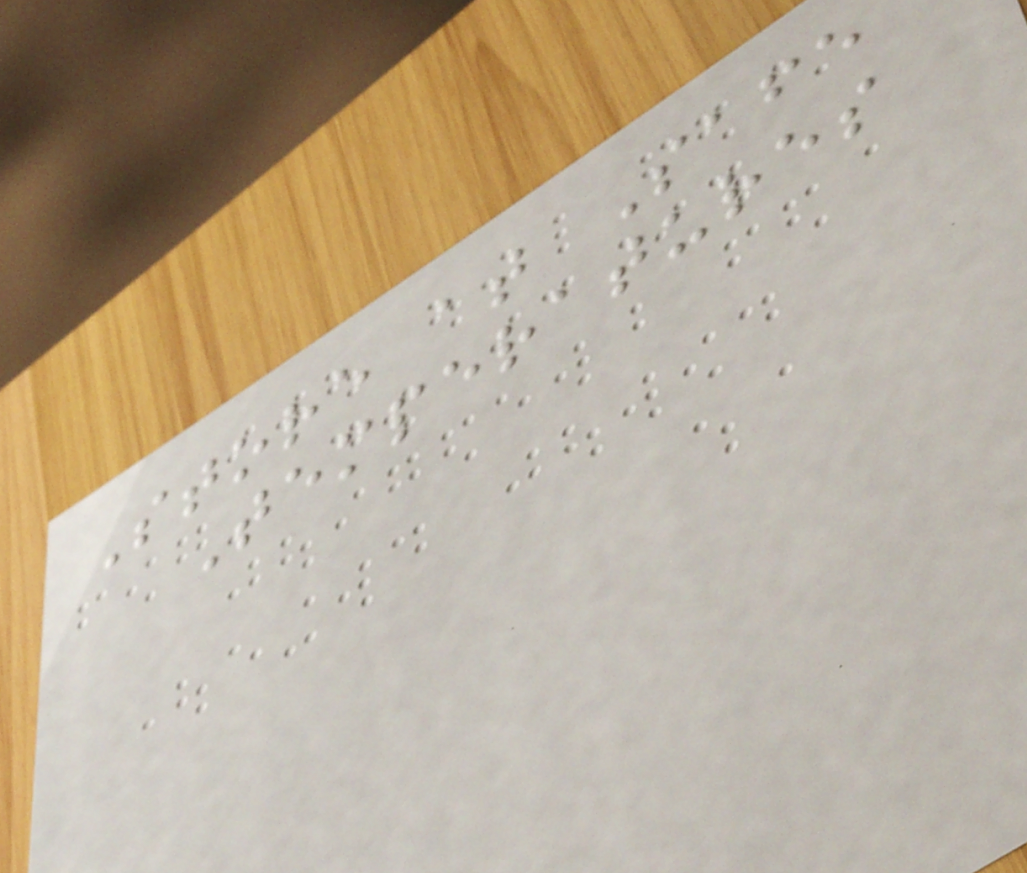Store at Safe
Temperatures
